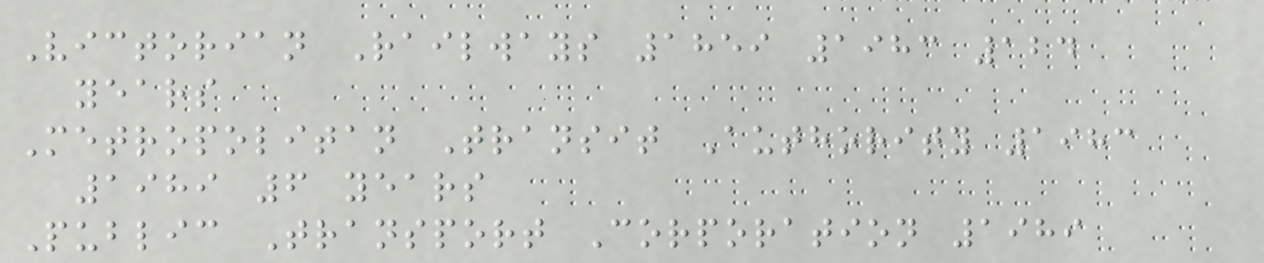Victorian Railways 1859 1983 124
years
Metropolitan Transit Authority 1983
1989 6 years
Public Transport Corporation 1989
